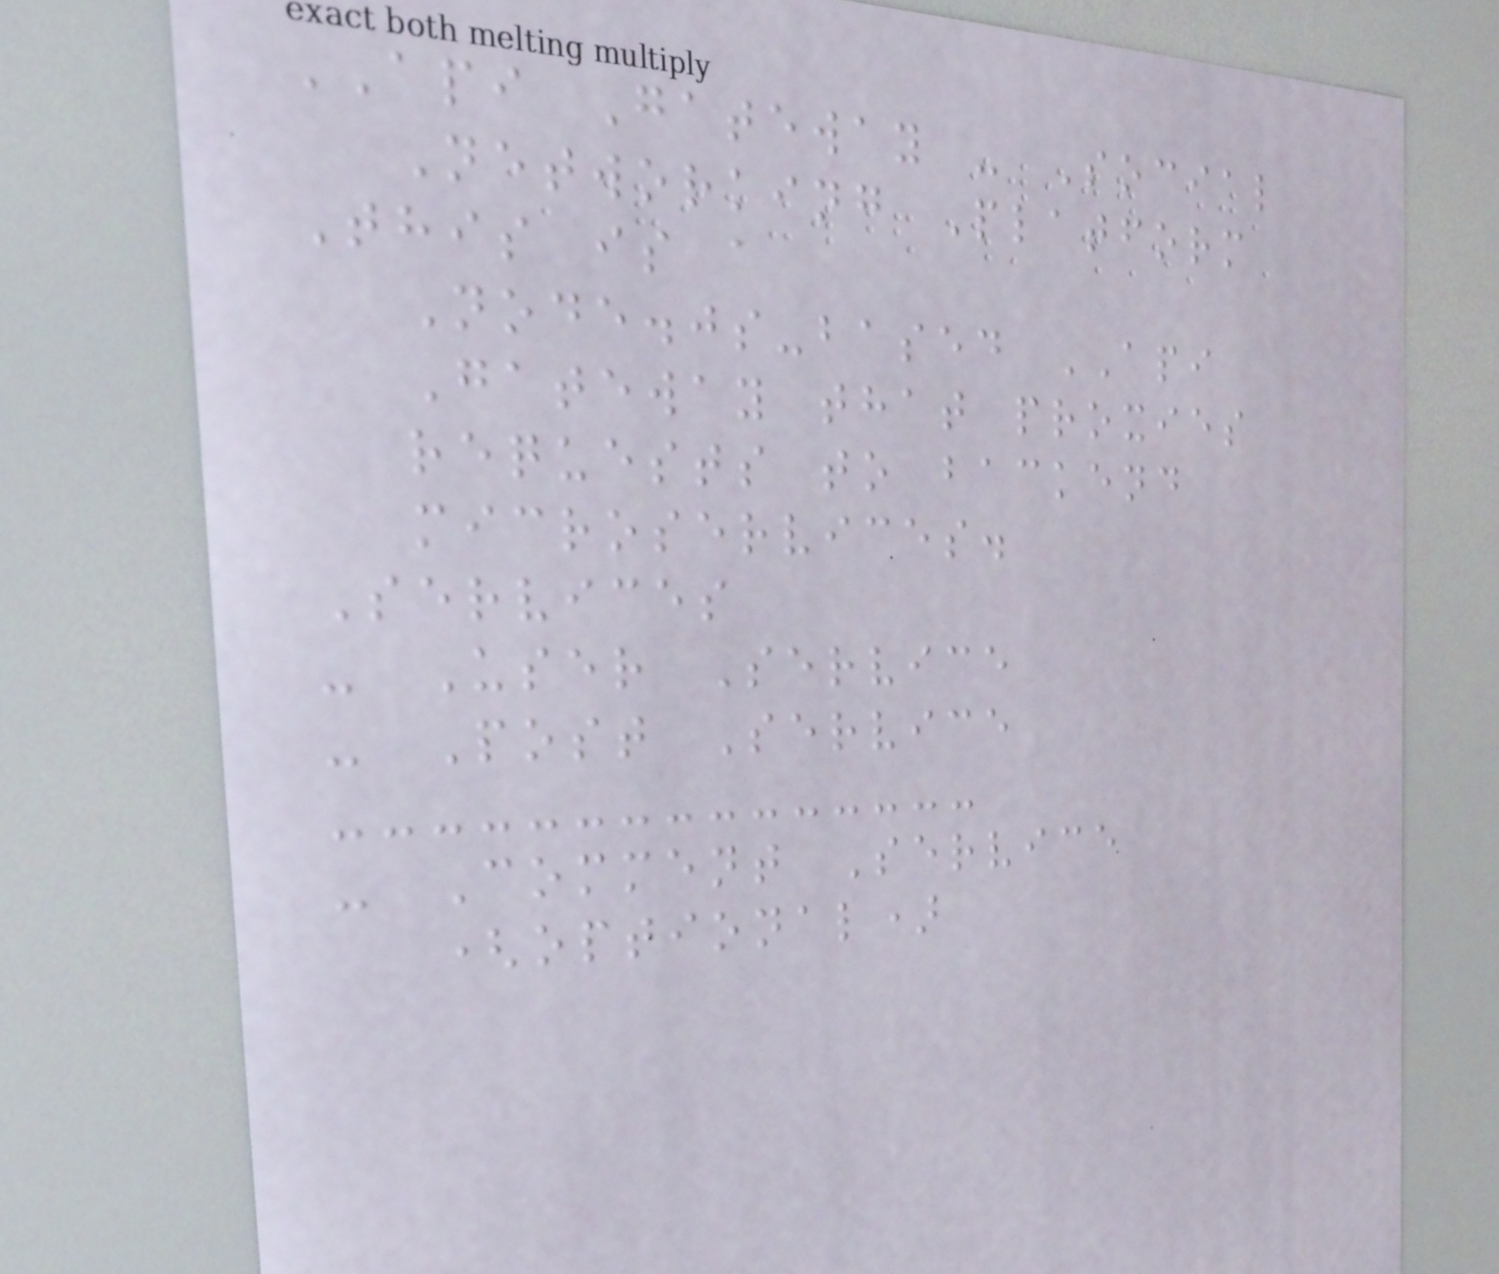API Gateway - Social
Networking Platform
This is a
Node.js-based API
Gateway that proxies
requests to backend
microservices.
Services
- User Service
- Post Service
- Comment Service
(optional)
